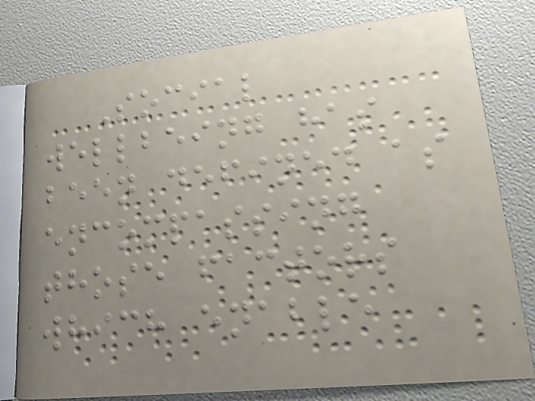Social
wellbeing has
been defined as
encompassing
those factors
which enable
